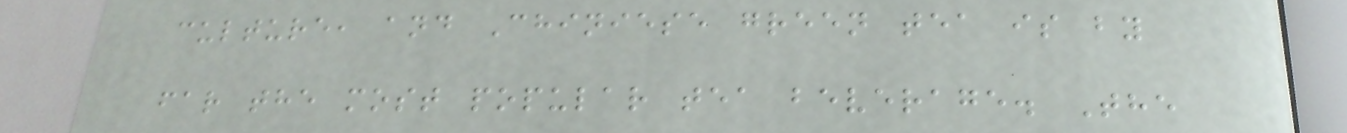culture, and Chiniese green tea is by
far the most popular tea beverage. The
